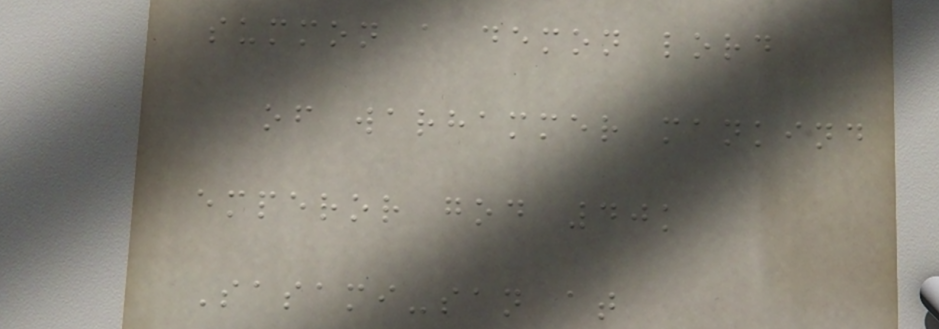summon a demon lord
of warhammer mankind
emperor god 40k
Sasami-san at
